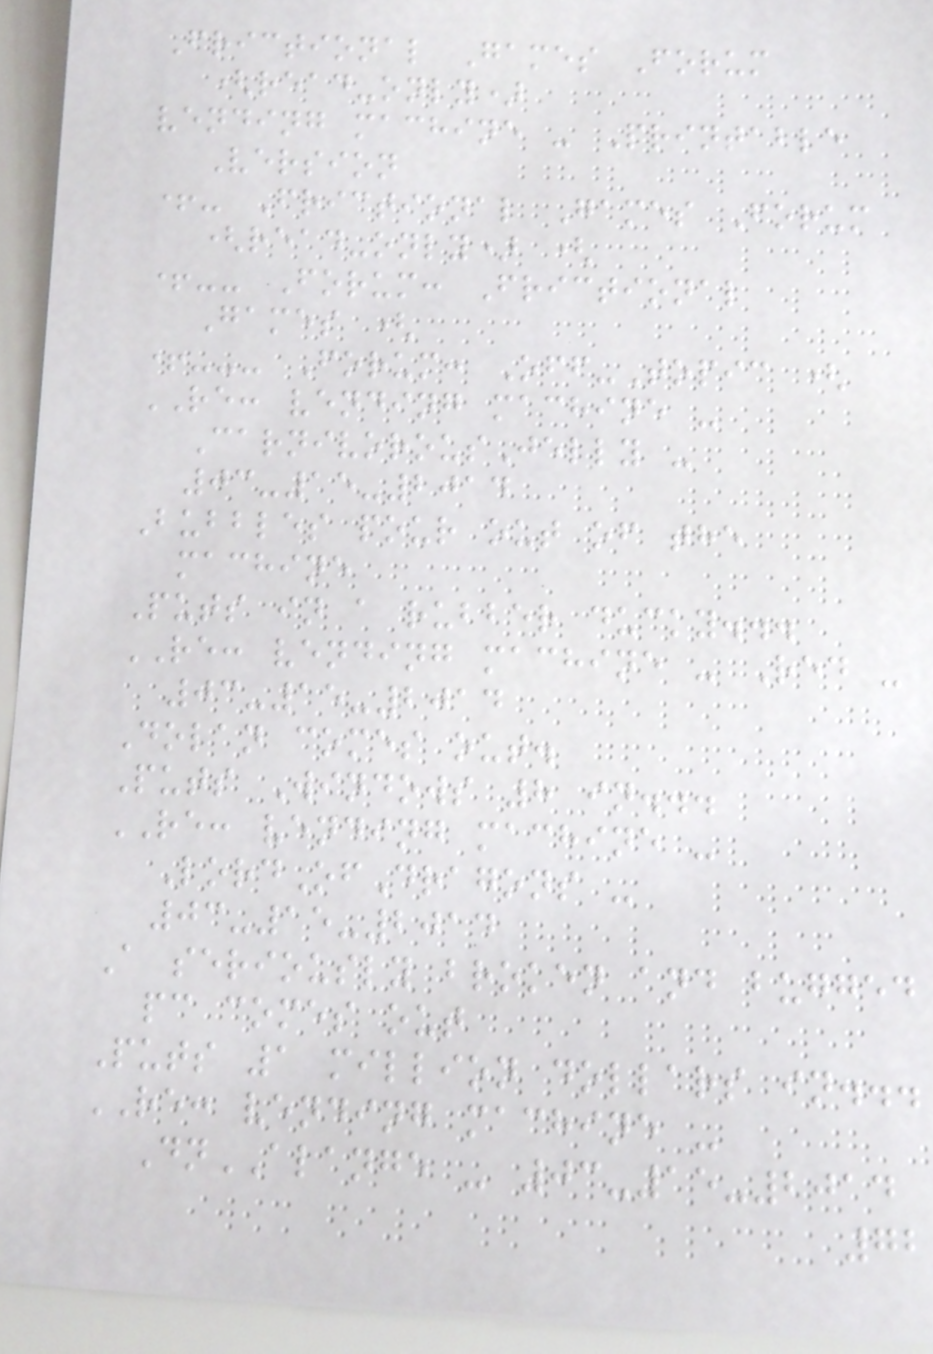Frictional Games Forum
(read-only)
vending machine - Printable
Version
+- Frictional Games Forum
(read-only) (
+-- Forum: Frictional
Games (
+--- Forum: Off-Topic (
RE: vending machine -
CarnivorousJelly -
03-15-2014
Bubbles pour out of the
machine
Puts in a rubber ducky...
RE: vending machine - Red -
03-15-2014
Dolan comes out.
Puts Windows 8 in...
RE: vending machine -
LordOfDragons -
03-15-2014
A seriously broken and bugged
pc comes out
Puts 1 million dollars in...
RE: vending machine -
DnALANGE - 03-15-2014
72
